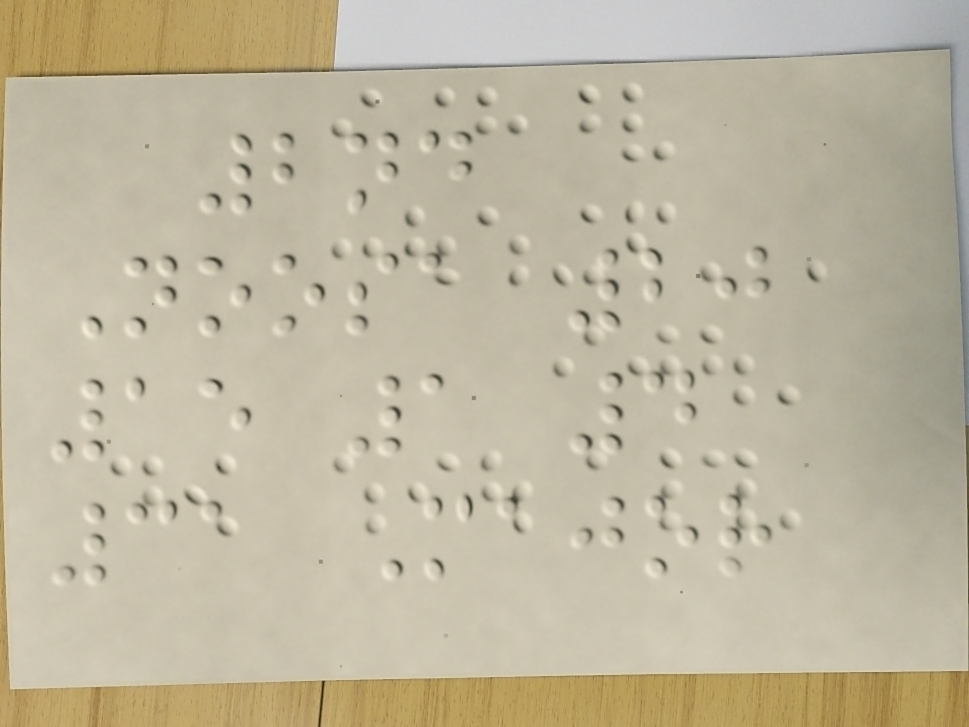2nd
Noosa 20
15 1 4
31 Major
